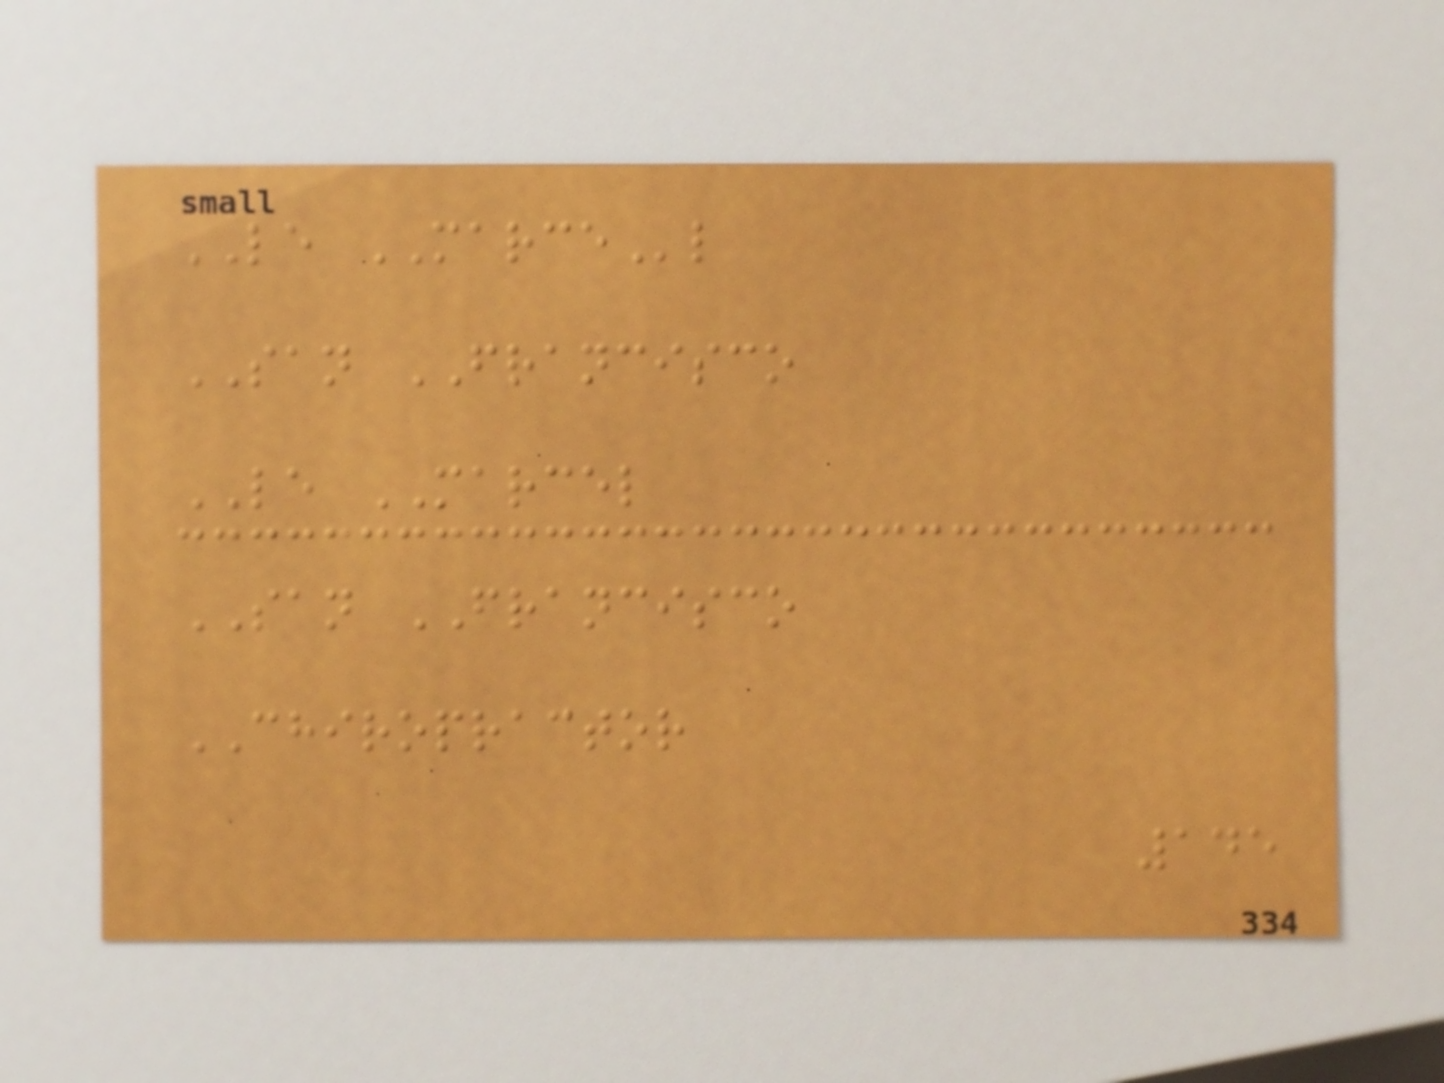LE MARCEl
SAN FRANCISCO
LE MARCEL
SAN FRANCISCO
CHIROPRACTOR
145
